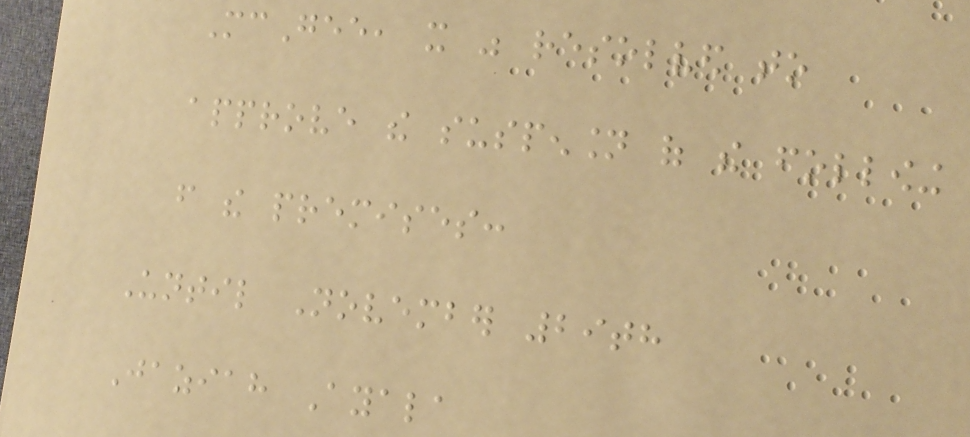McGee, it was resolved to
approve the suspension of the following
from the premises:
Until November 29th
Jaziah Ayala
